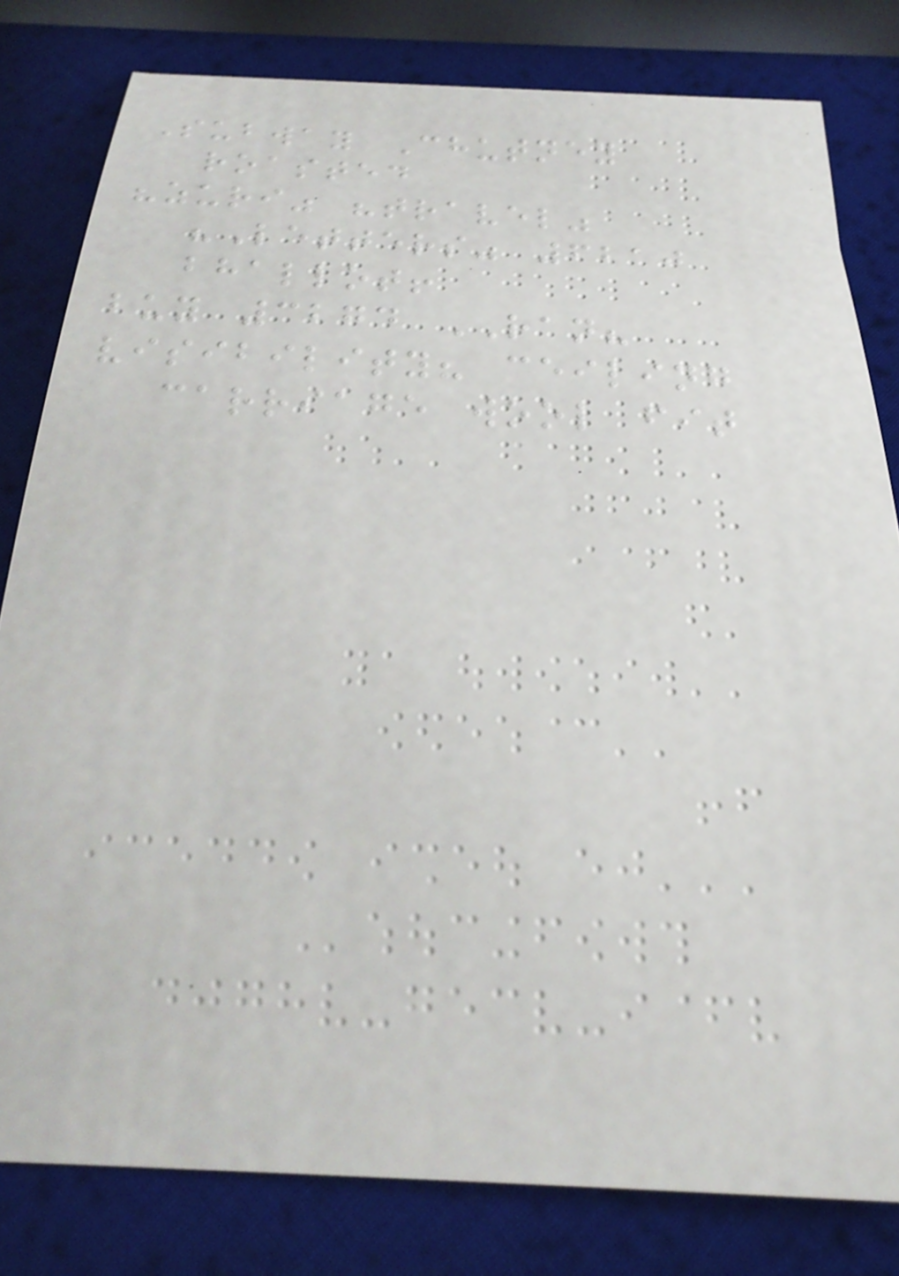Subway Chutney
roasted
"zuri" "travel"
"Letters" 6210
bhallot!
buy 3274 RAN?
visibility? ceiling
carriage wool fit
